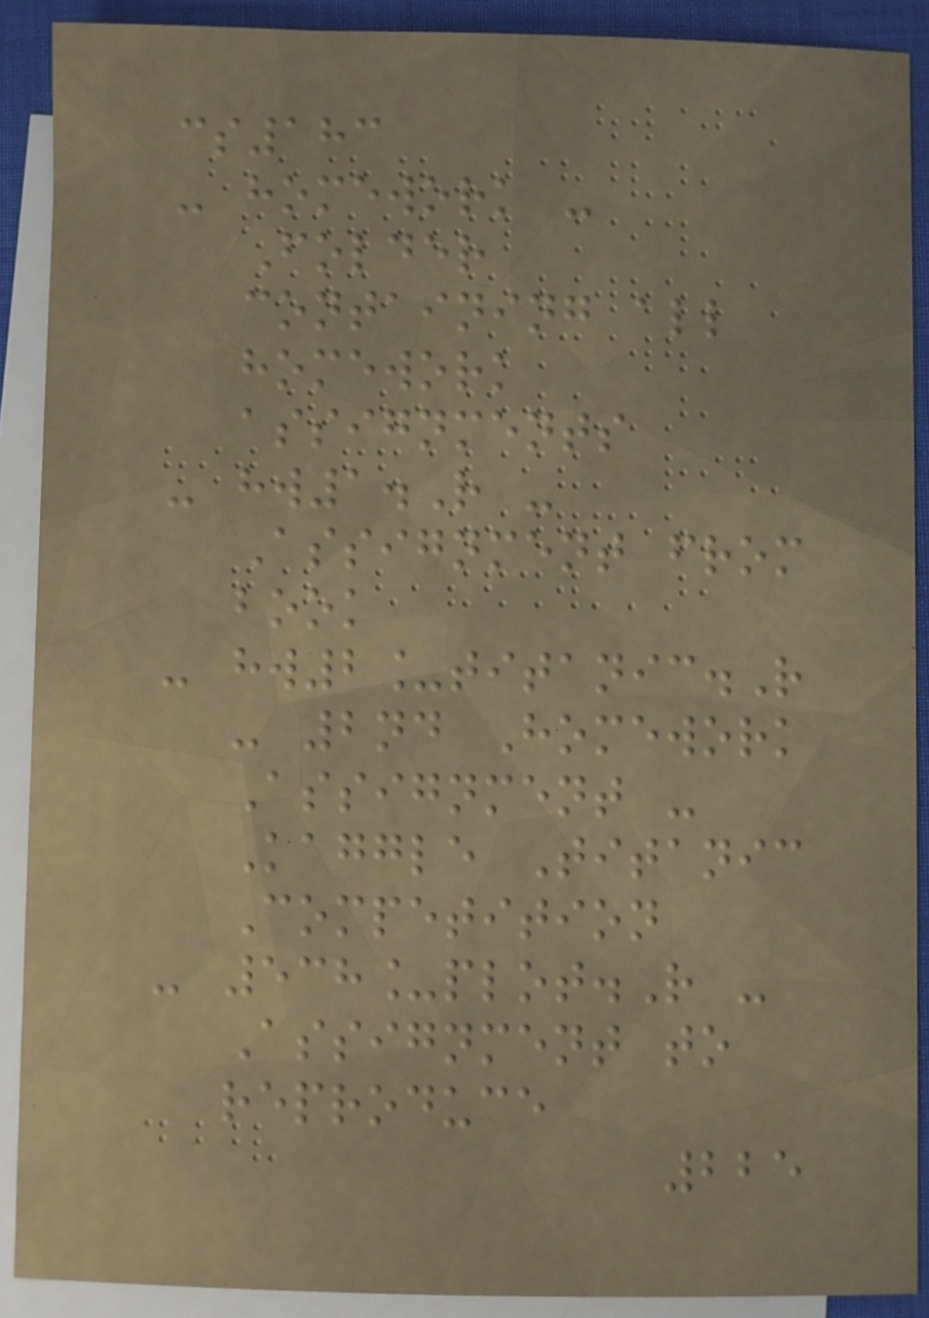cs183
- homework -
Folder
containing all
homework
assignments
- hw1.R -
Assignment from
book
- hw2_titanic.R
- 2nd Homework
Assignment -
Kaggle Titanic
Competition
- 538_plot.R -
Assignment to
reproduce
225
